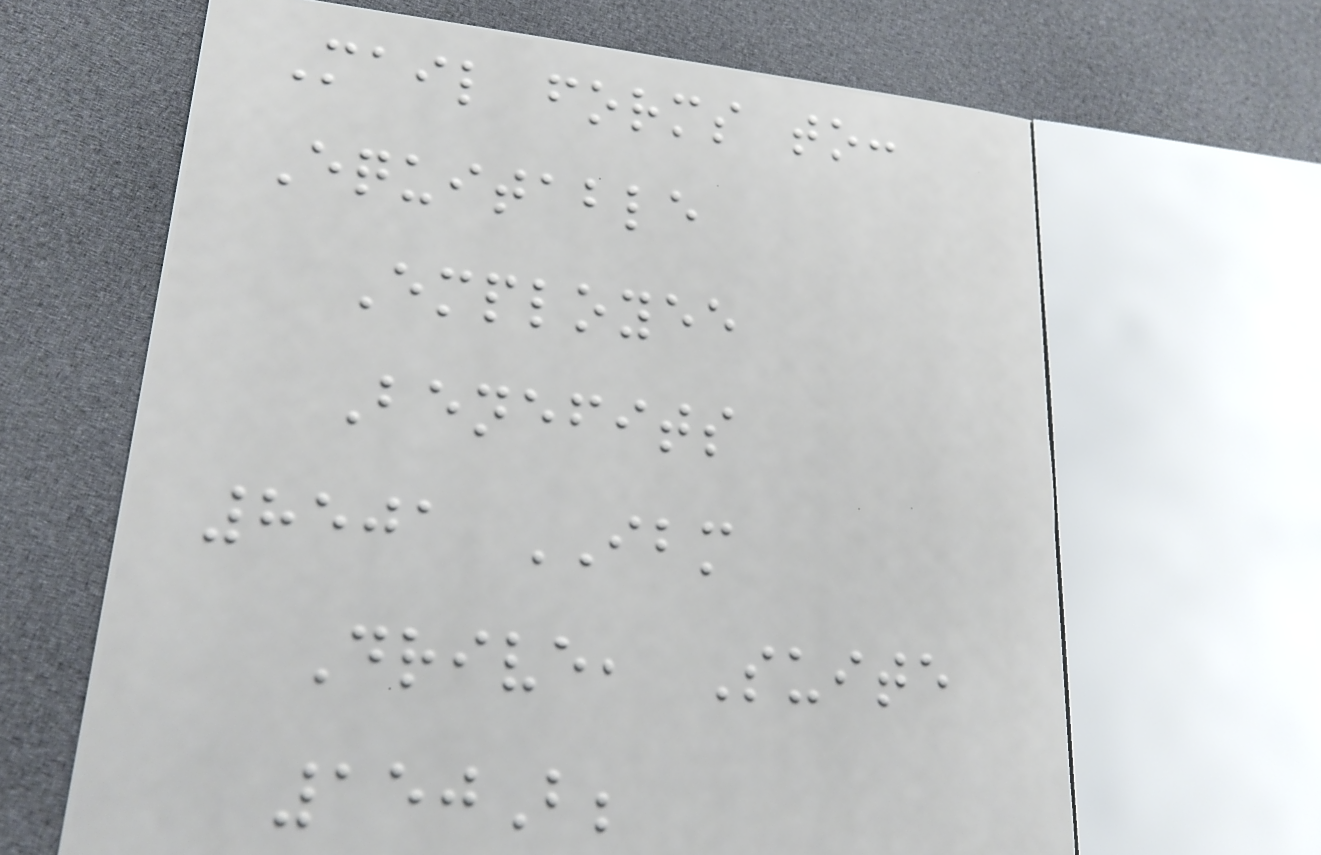Mail forms to:
Equitable
Employee
Benefits
8501 IBM
Drive, Suite
150B;
